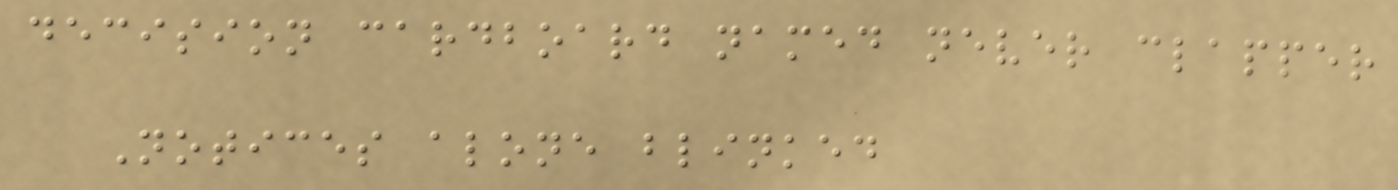decision cardboard named never clapper
Notices alone blinked
